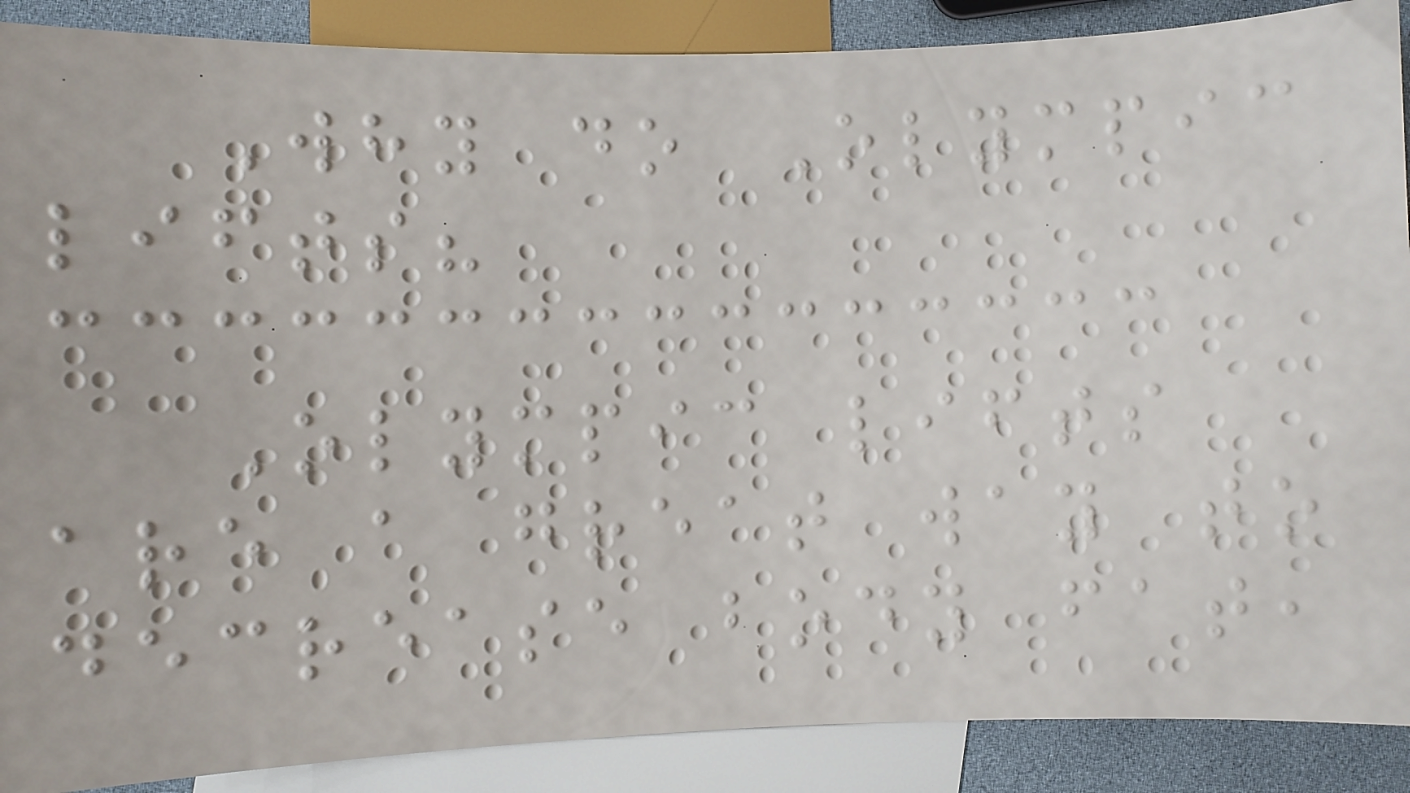Why do Olympic
lifts?
Olympic lifts
are a great way to
decrease body fat,
